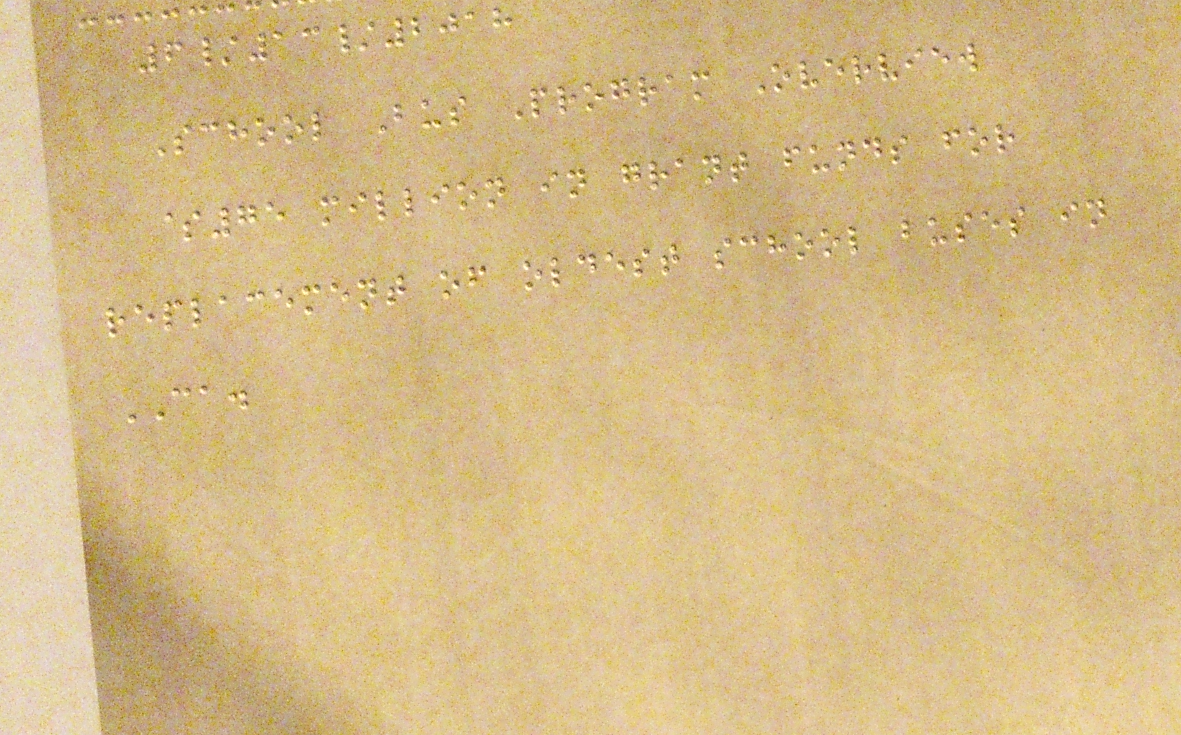6/13/2018
School Bus Program Overview
$75 million in grant funds for
replacement of oldest school buses in
CA.
